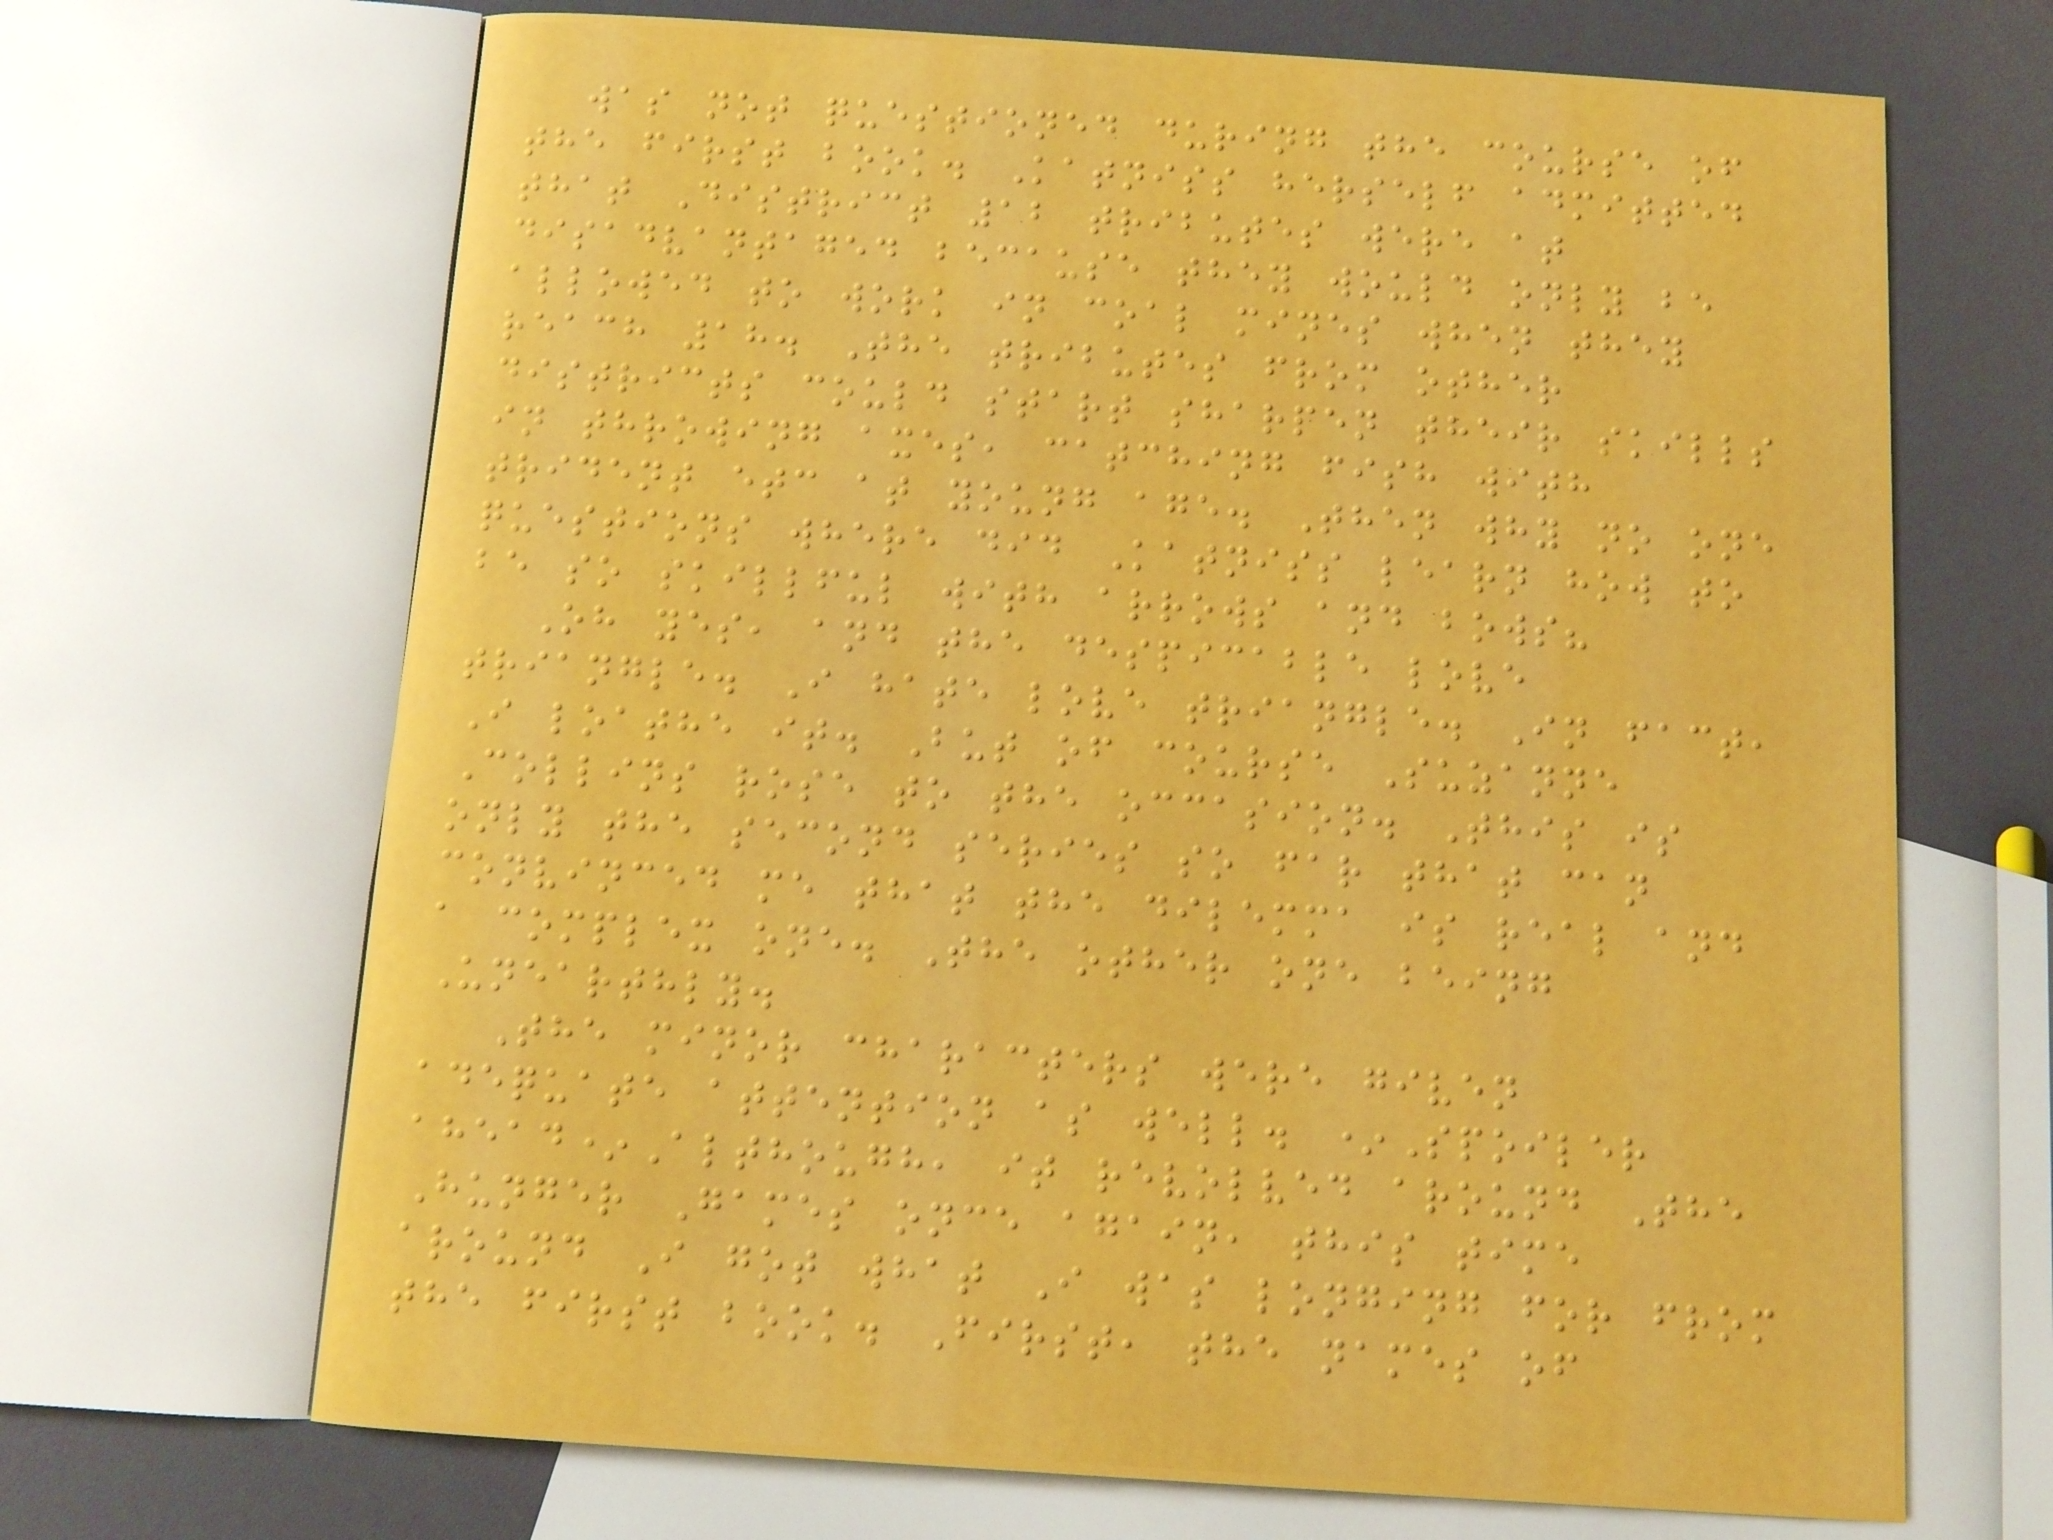was not questioned during the course of
the first book. Katniss herself admitted
that District 12 tributes were at
disadvantaged because they would only be
allowed to work in coal mines when they
reach 18. The tributes from other
districts could start sharpen their skills
in throwing axes, catching fish with
trident etc at young age. Then why no one
questions where did Katniss learn how to
be so skillful with arrows and bows?
Oh yes, and the despicable love
triangle. I hate love triangle. In fact,
I loathe it. But of course Suzanne
Collins rose to the occasion. This is
only the second series so far that can
convinced me that the dilemma is real and
a complex one. The other one being
Unearthly.
The minor characters were given
adequate attention as well. *Spoiler
ahead*Although, it revolved around The
Hunger Games once again, this time
around I got what I was longing for from
the first book. First, the names of
